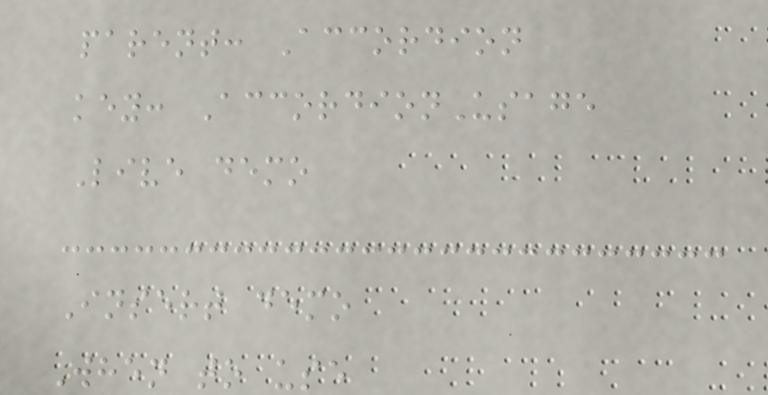parent: Accordion
key: AccordionUsage
Live demo
Insert demo
When to use
